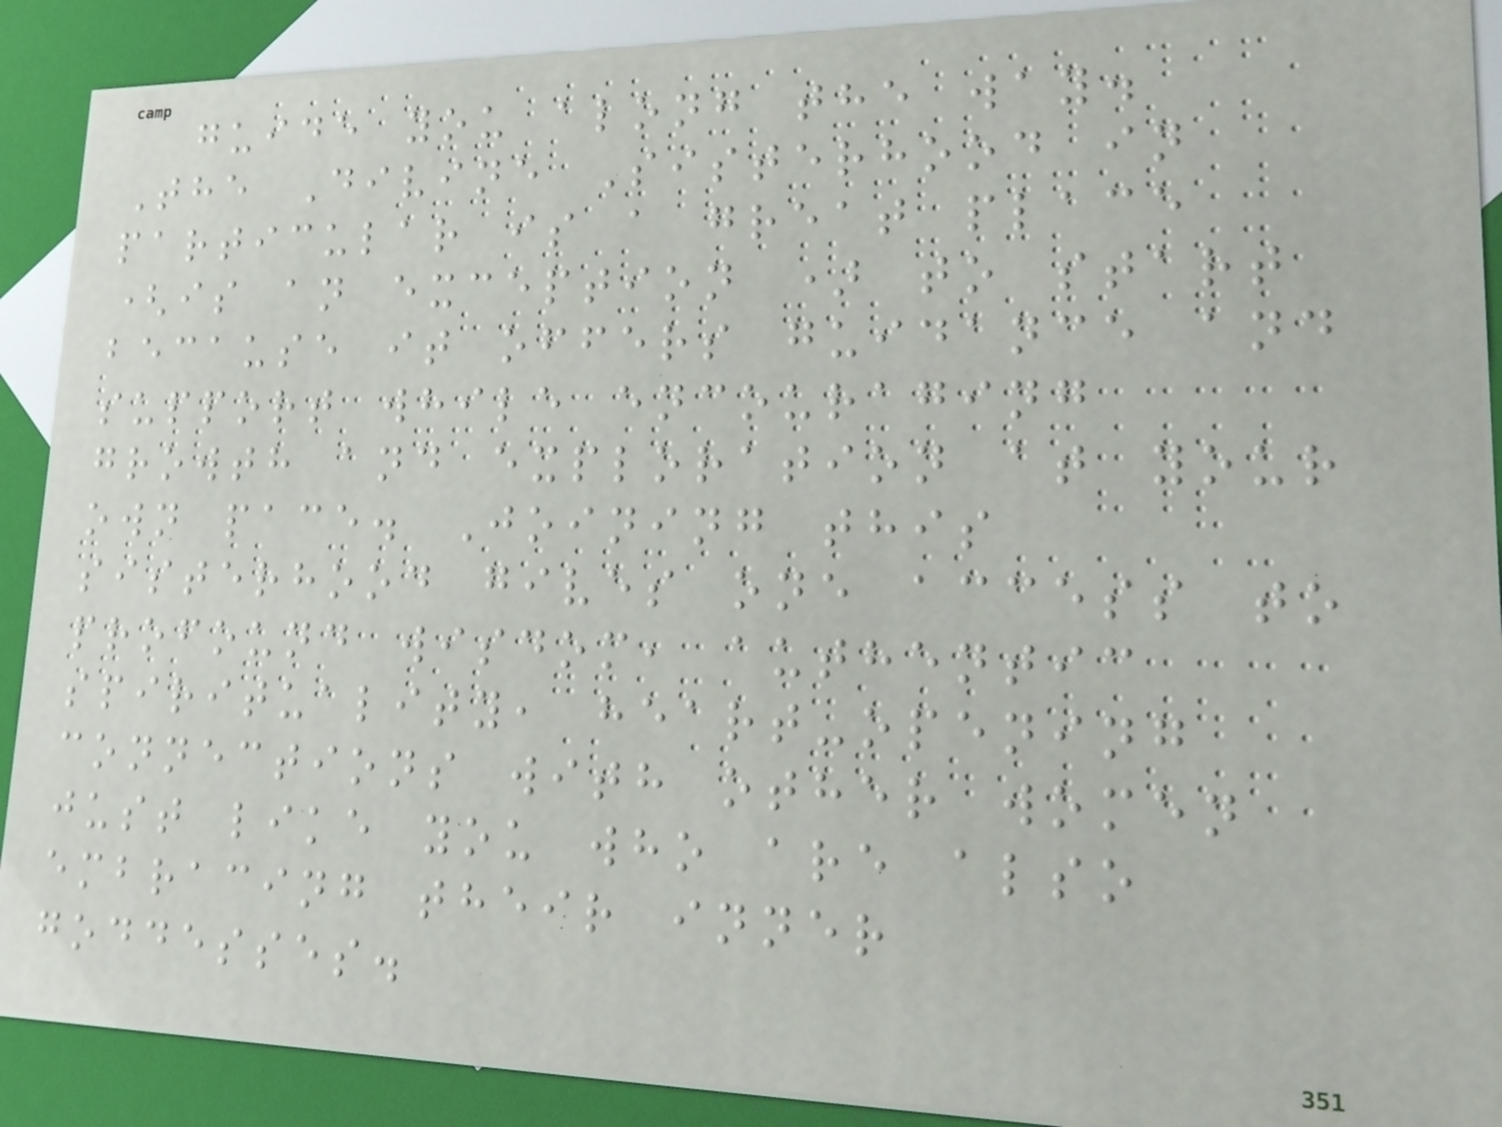guide you along the way.
The Divine Sisterhood in
particular is a great place
(is an exception ) to start
because it offers guidance and
support while encouraging
growth and exploration at your
own pace. Joining this
sisterhood gives one access to
profound wisdom, authentic
spirituality, heart-opening
connections with other women
just like you who are also
embracing their inner
goddesses.
